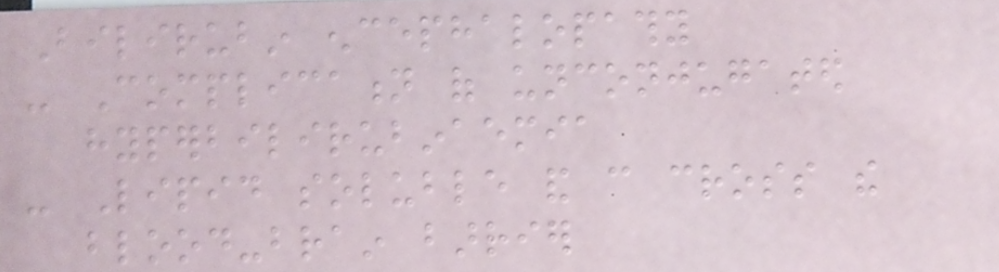Bilirubin encephalopathy
- Complication of unconjugated
hyperbilirubinaemia
- Lipid soluble and can cross the
blood-brain barrier
